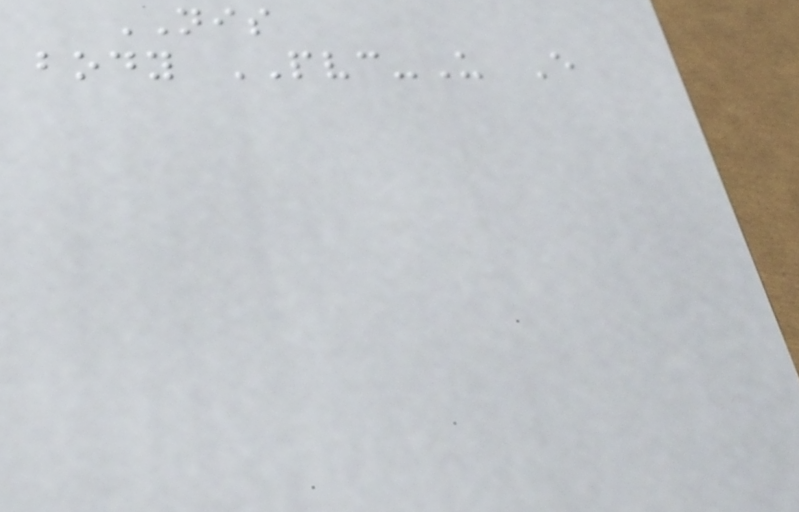NIS
body PVC-U E
